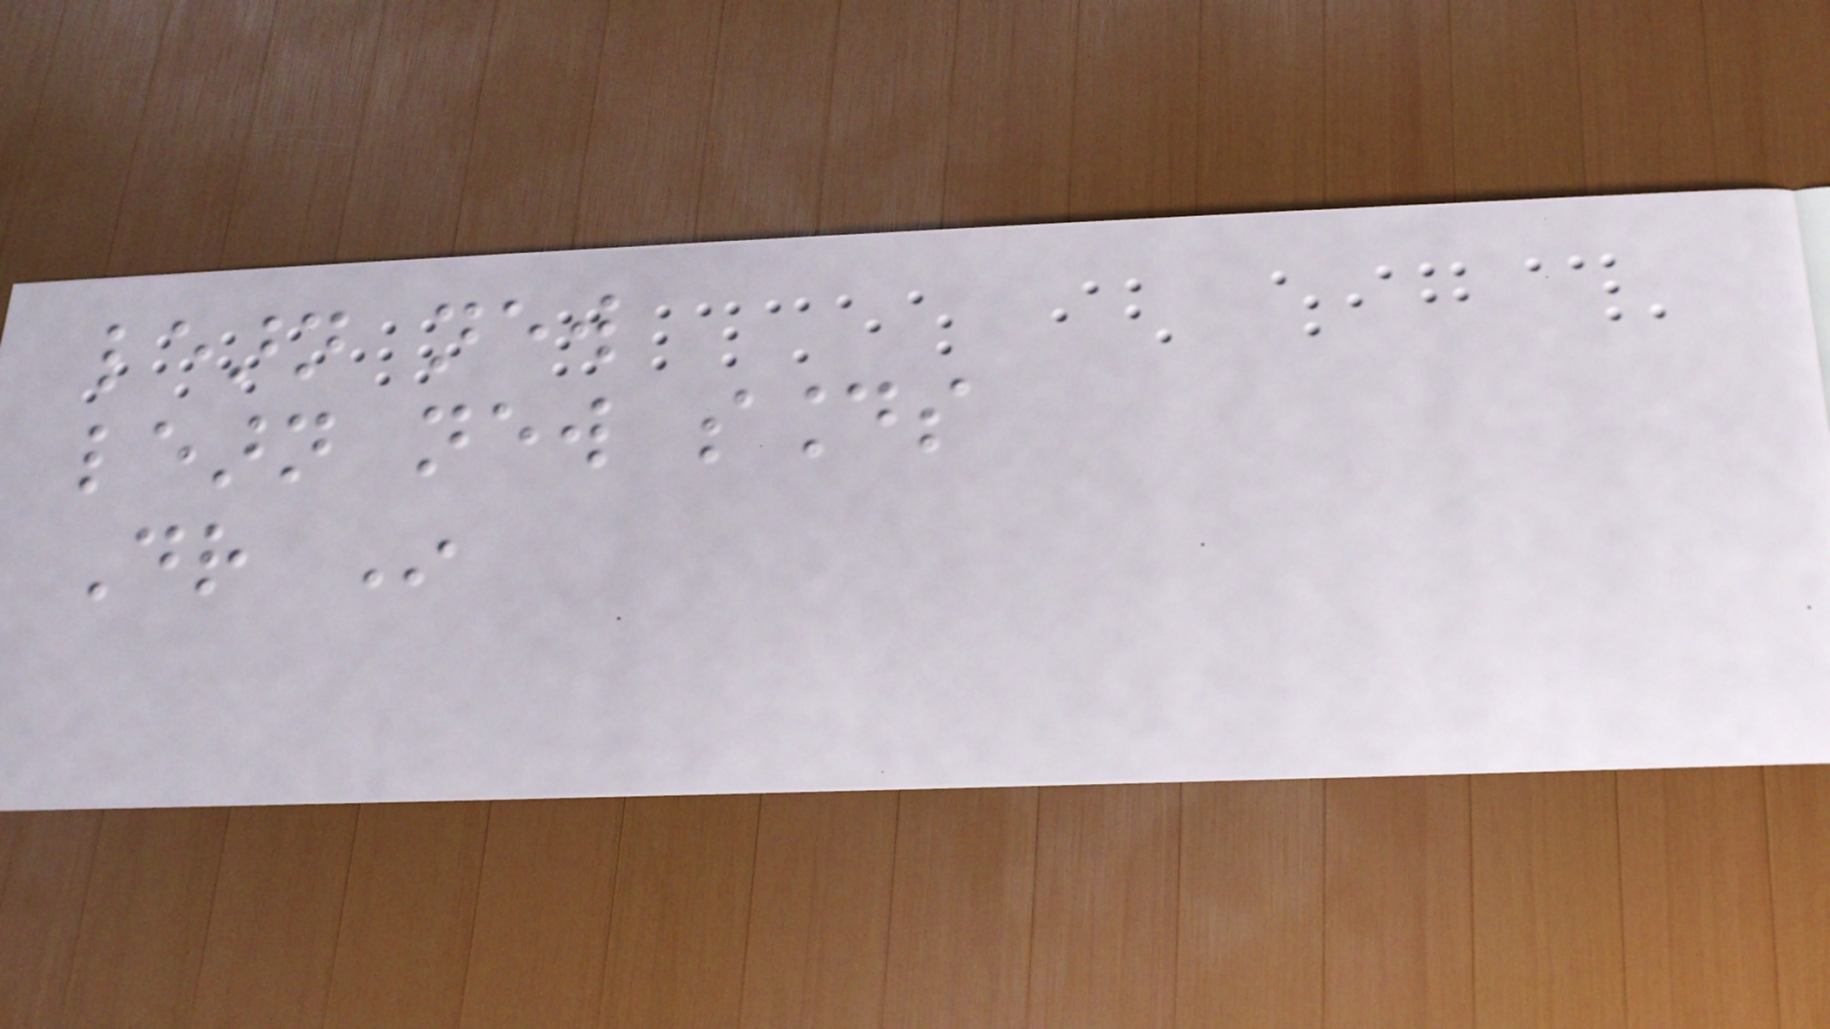learn new
learn new sounds
Dr In
